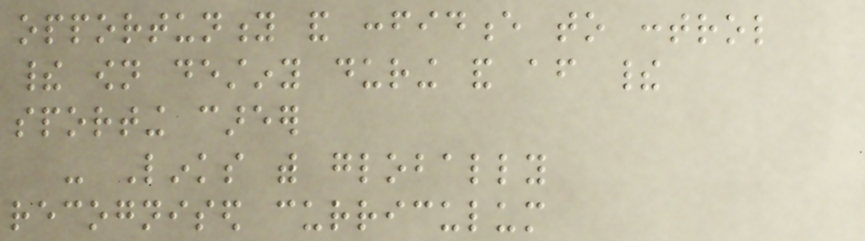opportunity and confidence to control
their own destiny during and after their
sporting career
- Links with globally
recognised curriculum
